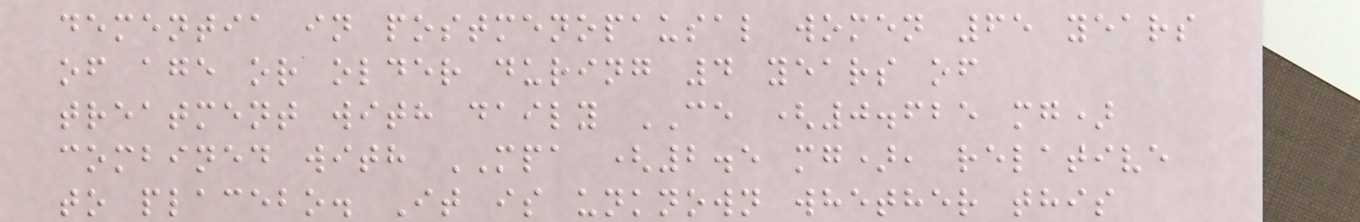dementia in postmenopausal women 65 years
of age or older during 4 years of
treatment with daily CE (0.625 mg)
combined with MPA (2.5 mg), relative
to placebo. It is unknown whether this
